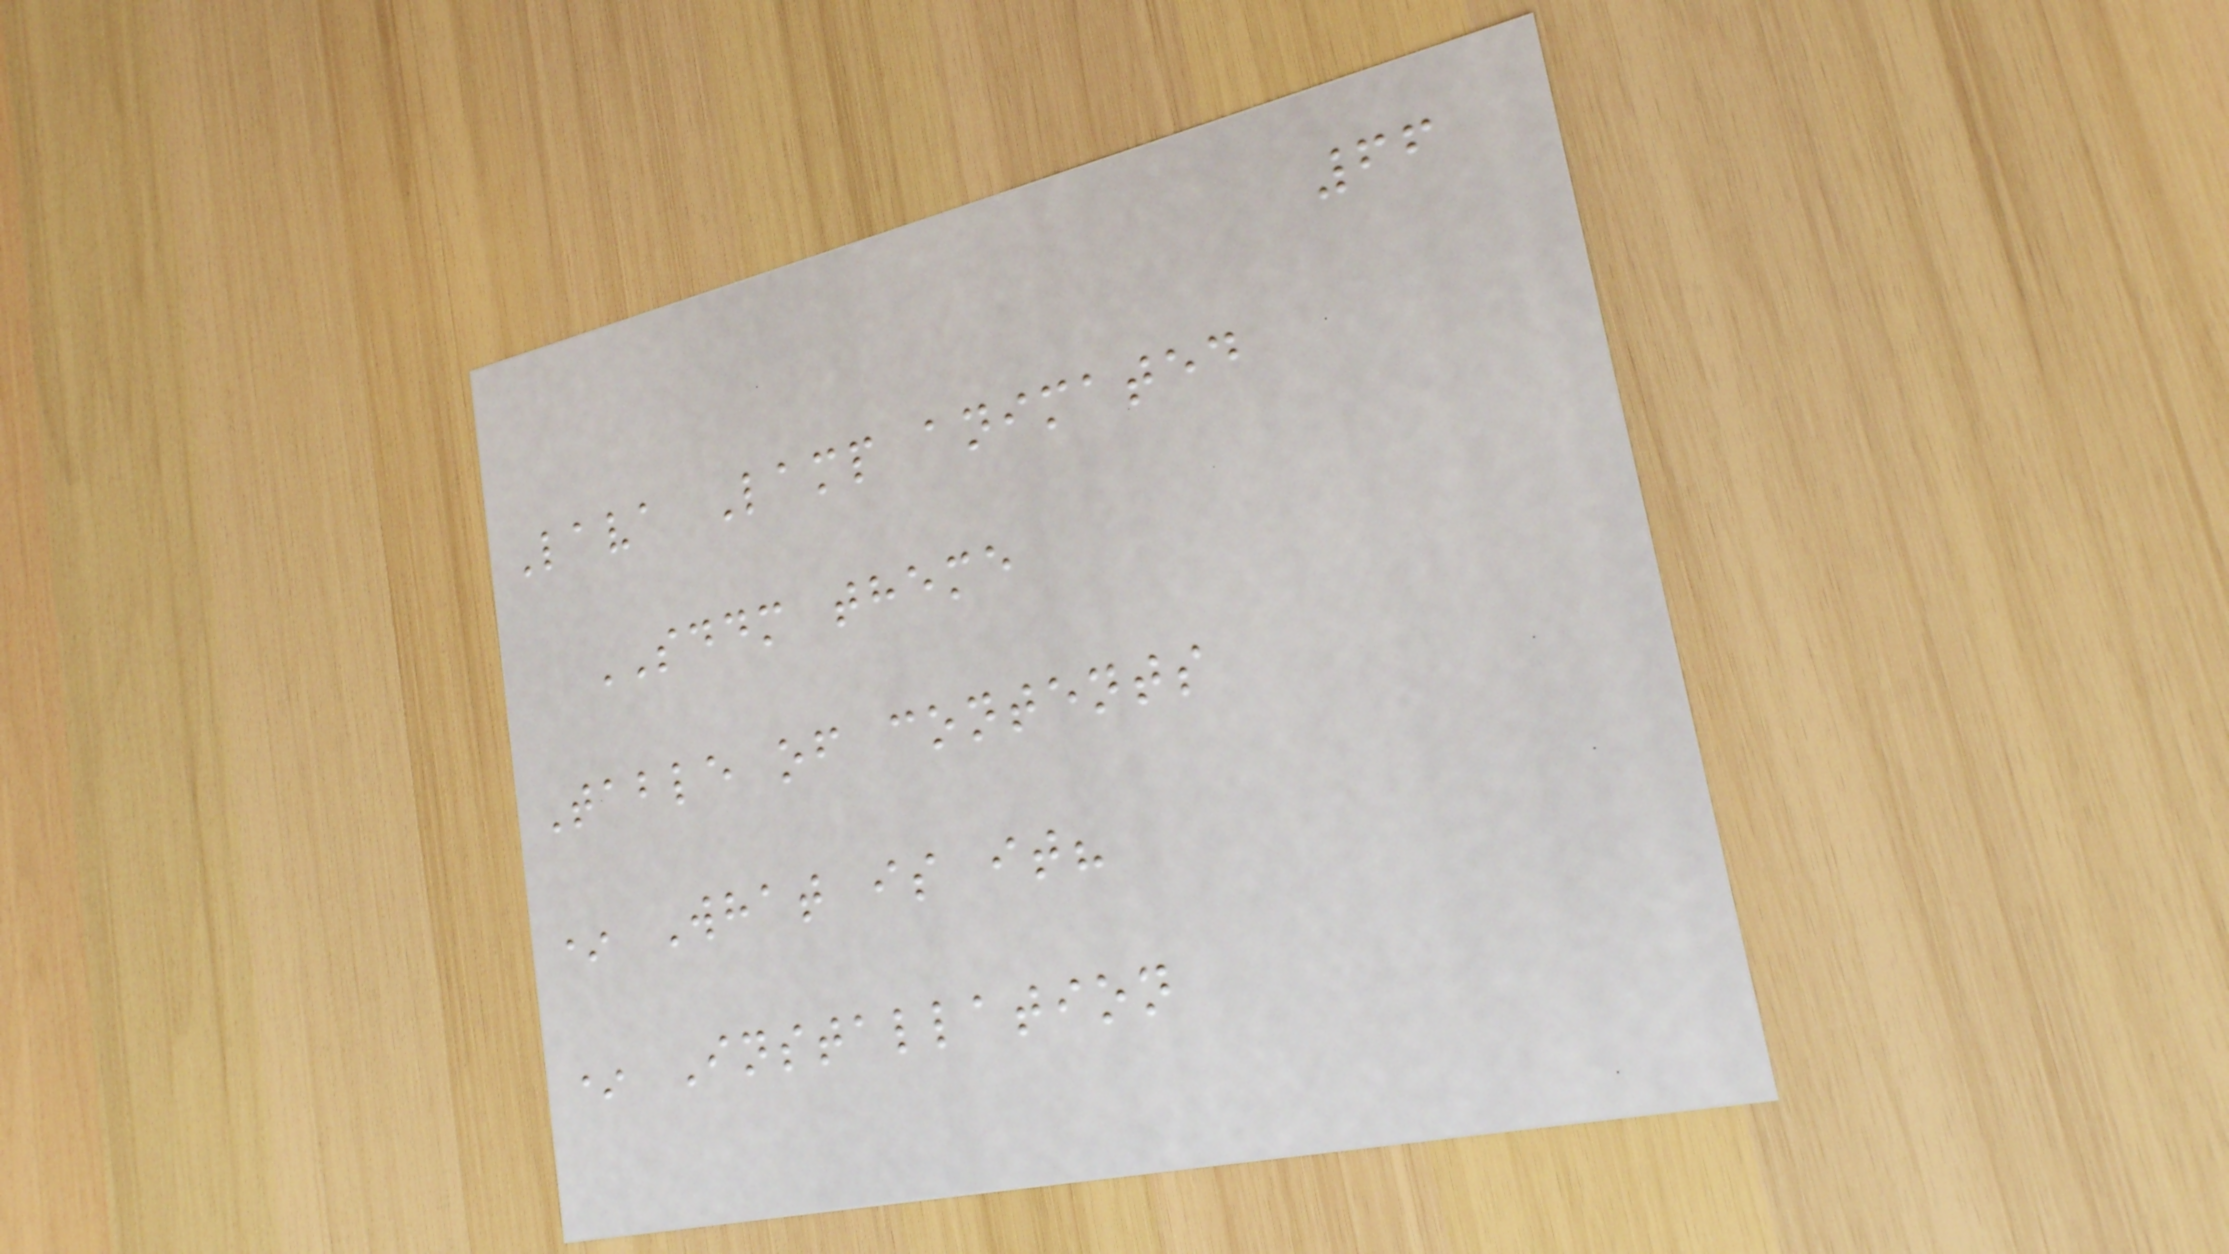66
Lava Lamp animated
SDDM theme
Table of contents
* What is it?
* Installation
